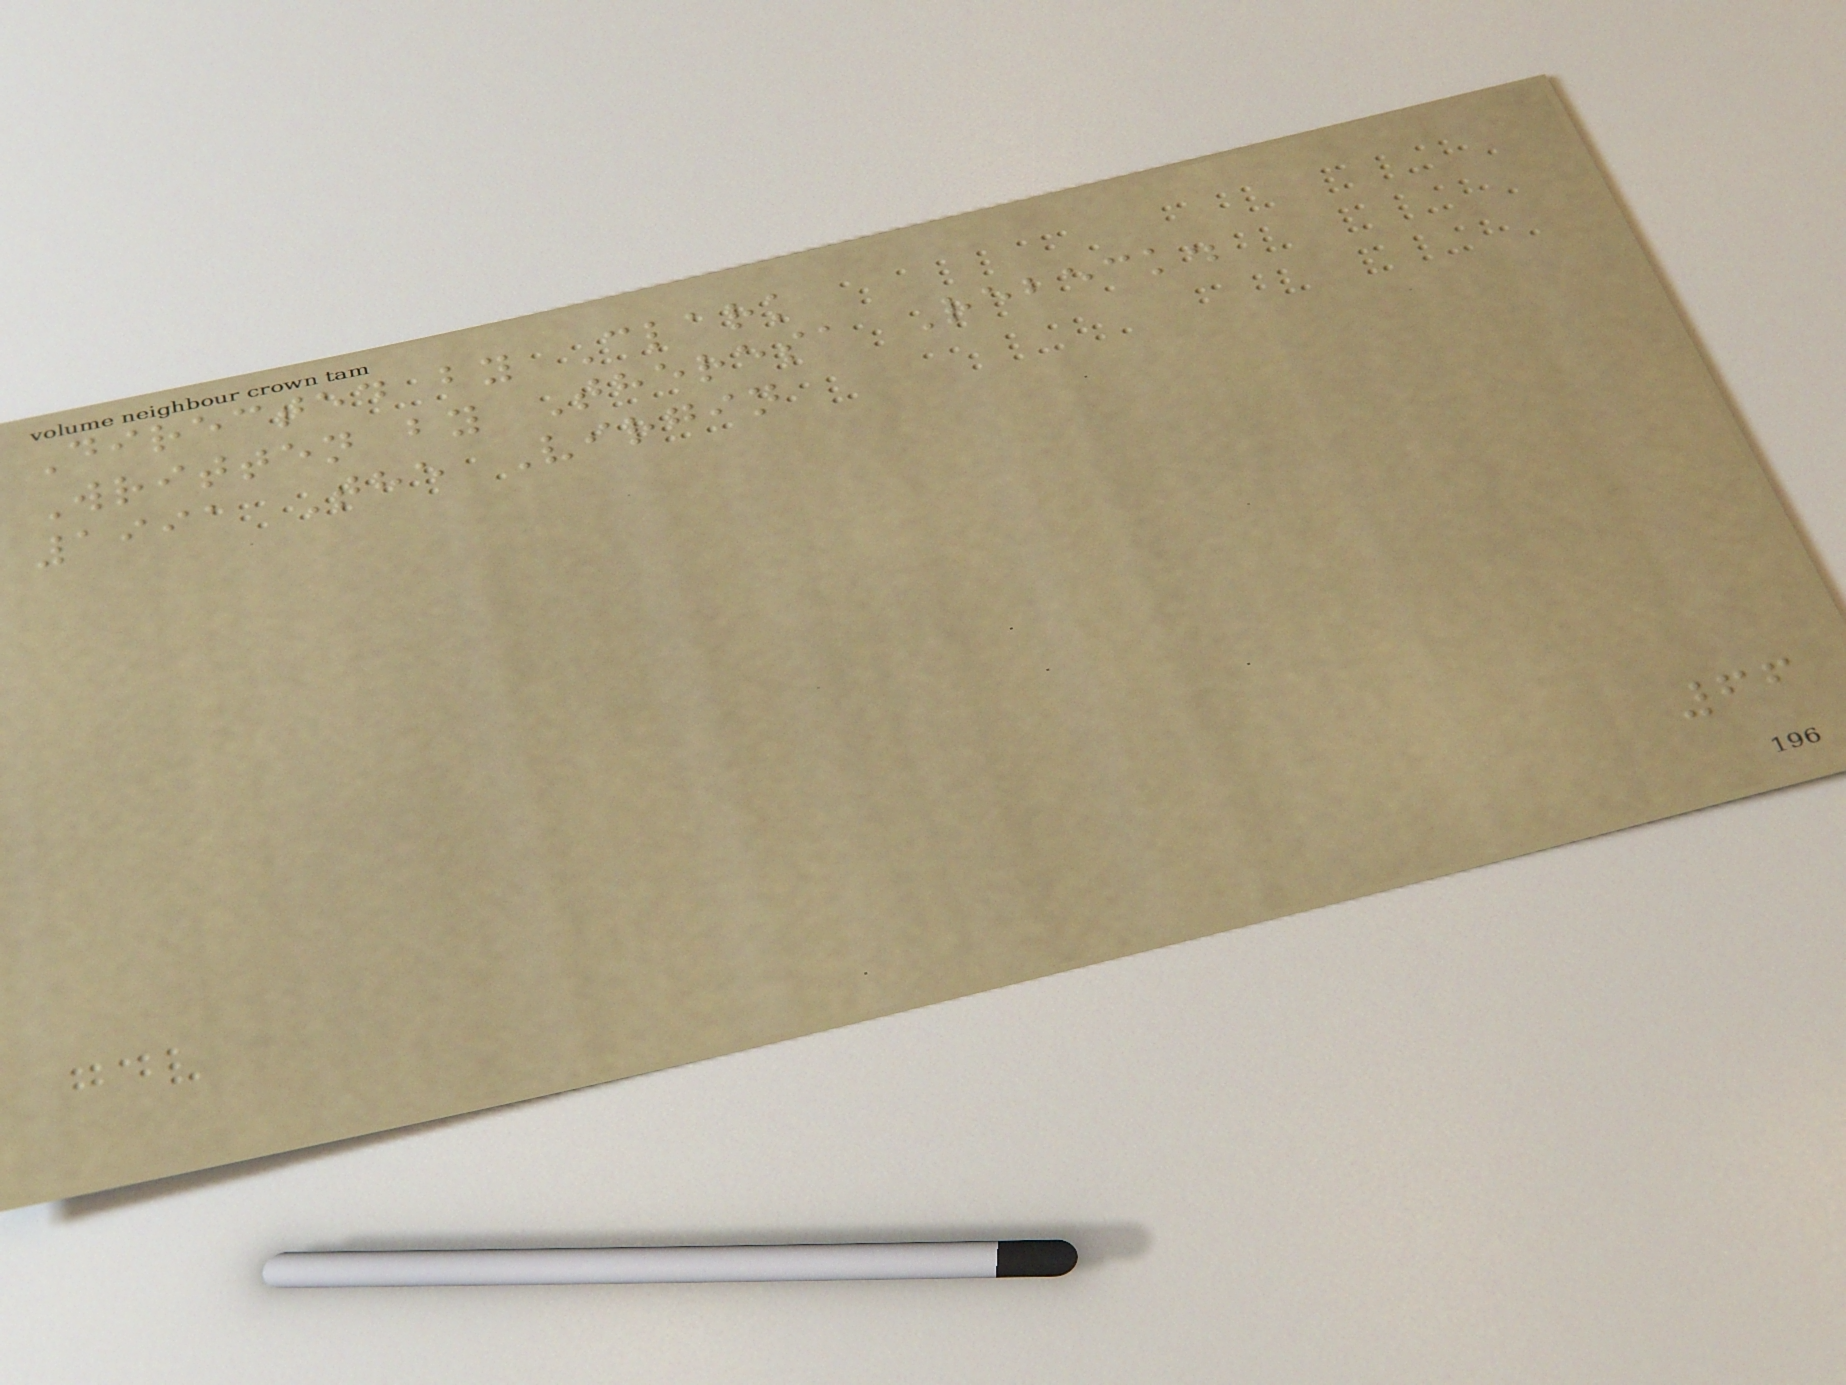Directed by Clark
Written by Theresa Rebeck.
1991 The Virgin
66
